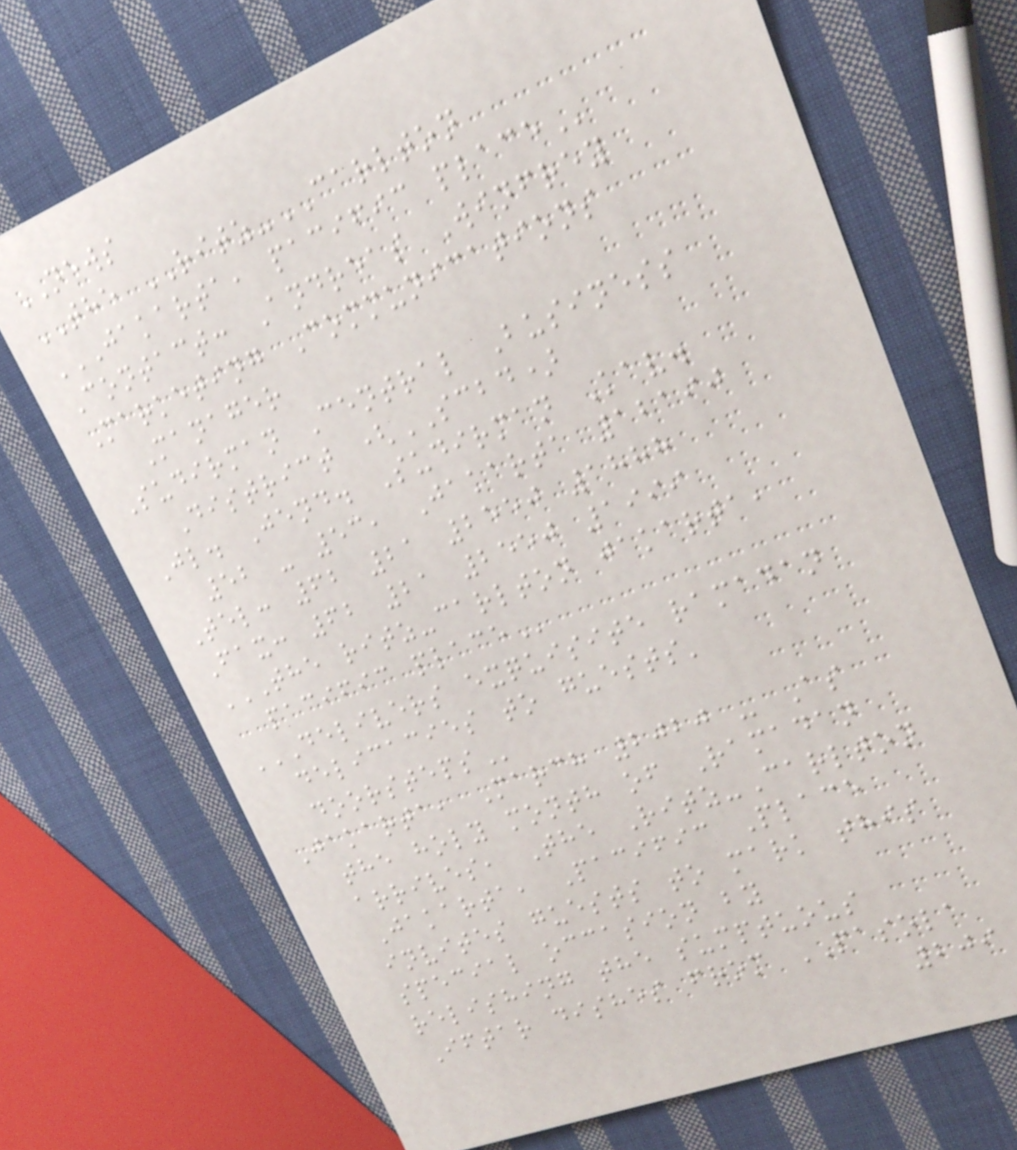NEWS
THE RITZ-CARLTON
JAKARTA, PACIFIC PLACE
Contact: Andreas Winfrey
Marketing Communications
Manager
Sudirman Central Business
District (SCBD)
Jl. Jend. Sudirman Kav.
52 - 53, Jakarta 12190
Tel: 62 21 2550 1888
Fax: 62 21 2550 1999
THE RITZ-CARLTON JAKARTA,
PACIFIC PLACE
DELIVERS EXQUISITE RAMADAN
DELICACIES TO GUESTS'
DOORSTEPS
Jakarta, March 2020 - As
the holy month of Ramadan
arrives, The Ritz-Carlton
Jakarta, Pacific Place
invites guests to mark this
special occasion by
relishing the sumptuous
Iftar dishes from PASOLA
209
